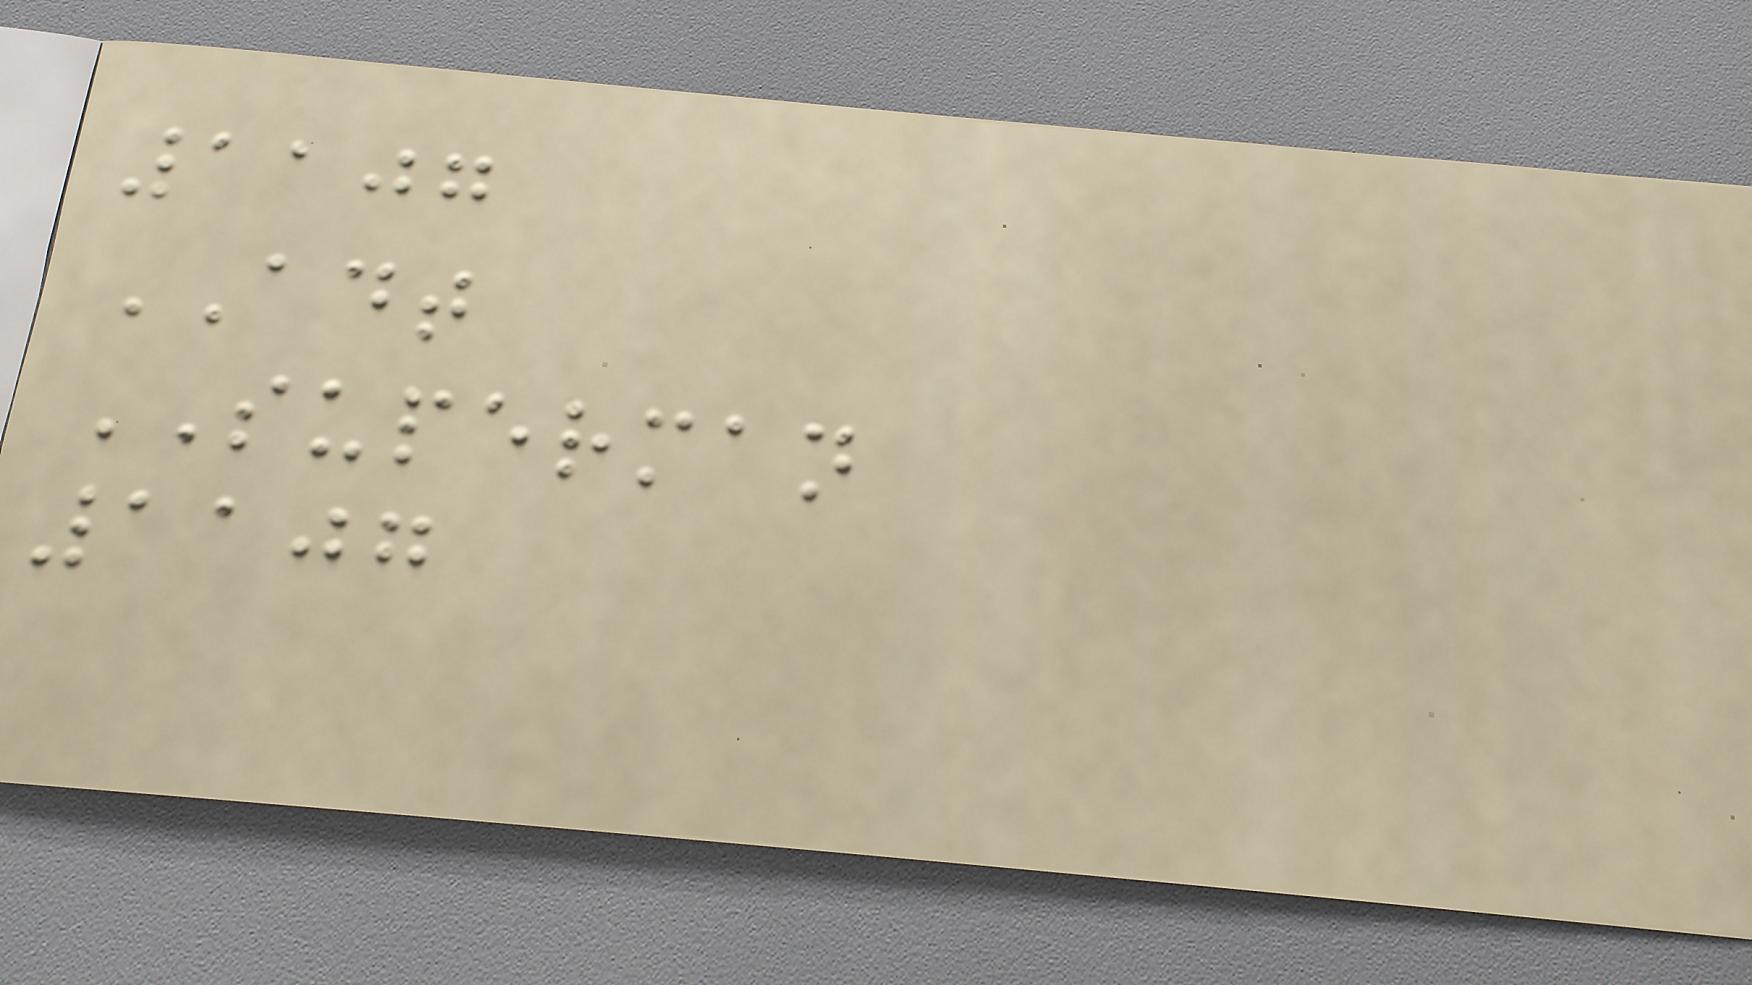1107
ADT
SUPERMAN
1107
